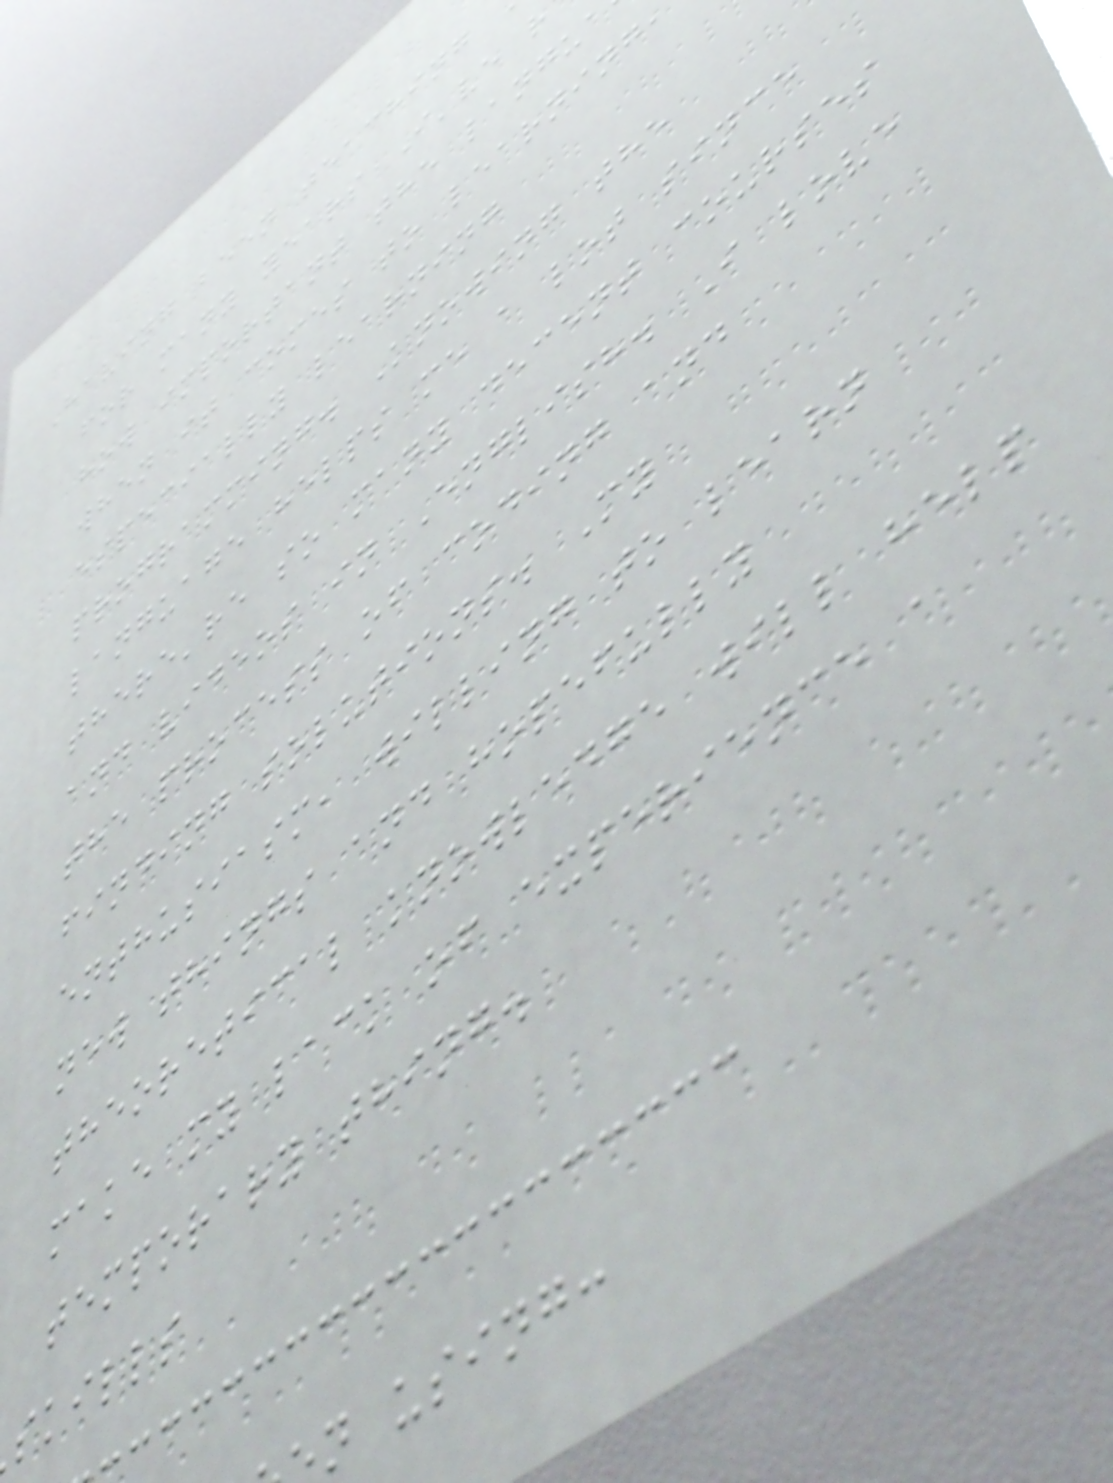Having been teaching
for many years I've r
how important the langua
when it comes to learning
especially learning
programming. Knowing the
language helps me a lot since
there're so many decent courses
and videos in English. I love
the process of coding and
finding solutions. My
enthusiasm, willing to learn
new things and hopefully
theoretical knowledge will help
make my lack of experience a
temporary thing.
skills
n using:
